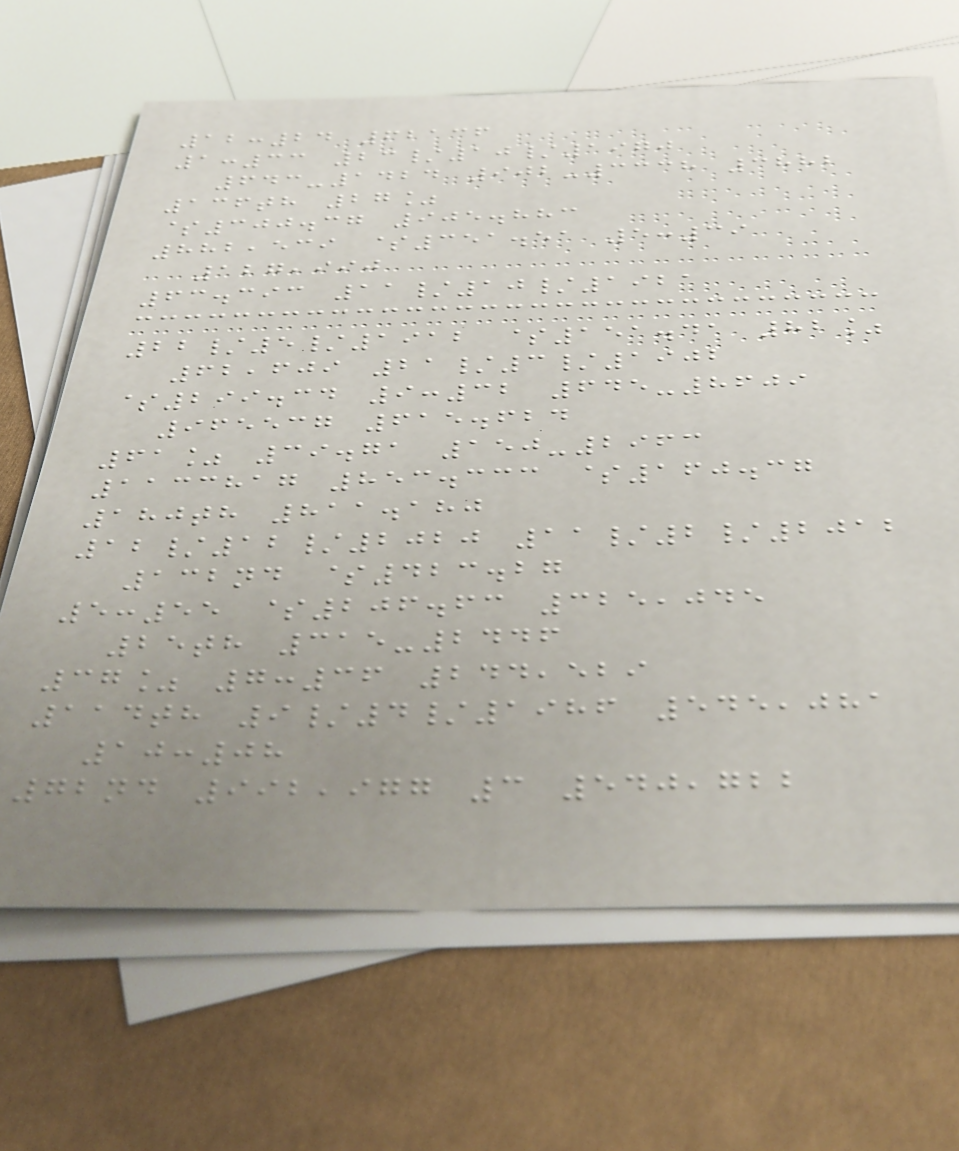12:24 62136
1:33 23/10/1970
643-1424 902-3338 3882
136th 27%
$300.37 905.883
882,539 $351.51 5:39
127,990
63.393 11/10/1921
22/5/1912 $151.41 82%
62,609 21/3/1902
$299.34 9:32 645-8609
965537 615.624
61% 39.71 150-2963
1133817 853.333 $160.37
180th 811.180
12/12/2020 11/2/2012
132nd $423.27
5:55 $206.63 325,045
25th 315-2446
37% 7:36 244,529
114th 9/4/1986 545,081
10:08
72nd 992,977 3 540,722
